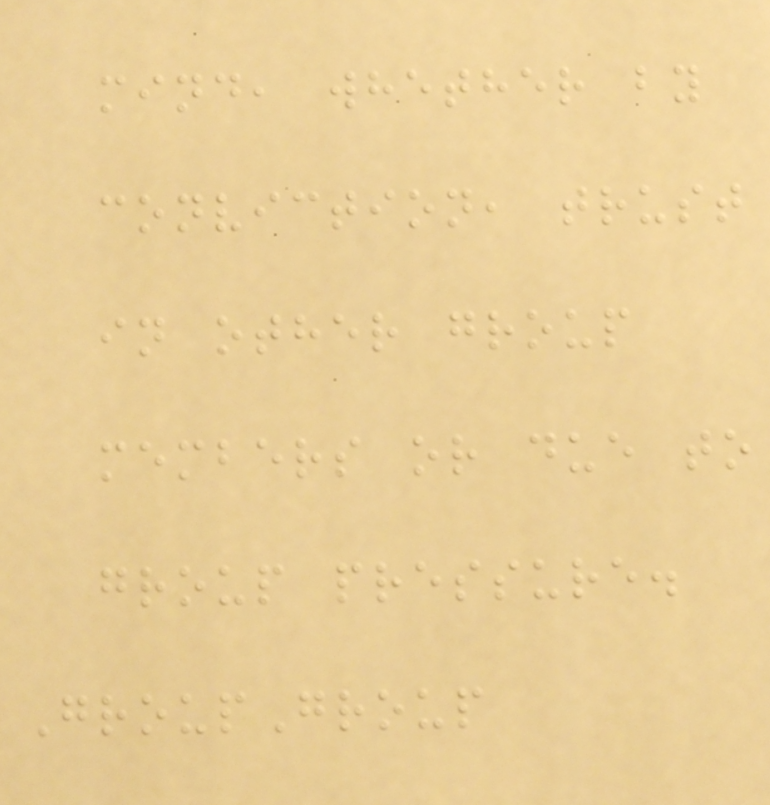mind, whether by
conviction, trust
in other group
members or due to
group pressure.
GroupGroup
